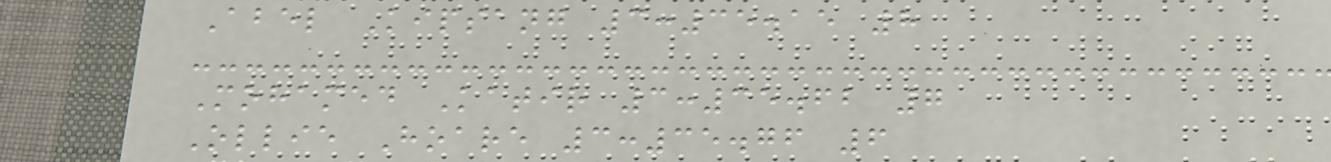Abel Kipsang 3:35.15 8
Mohamed Katir 3:35.62 7
Ollie Hoare 3:35.76 6
